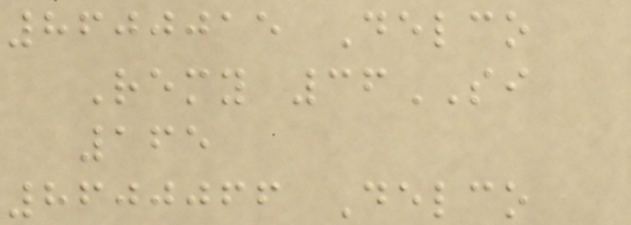8600015 Delco
Remy 36SI
165
8600066 Delco
